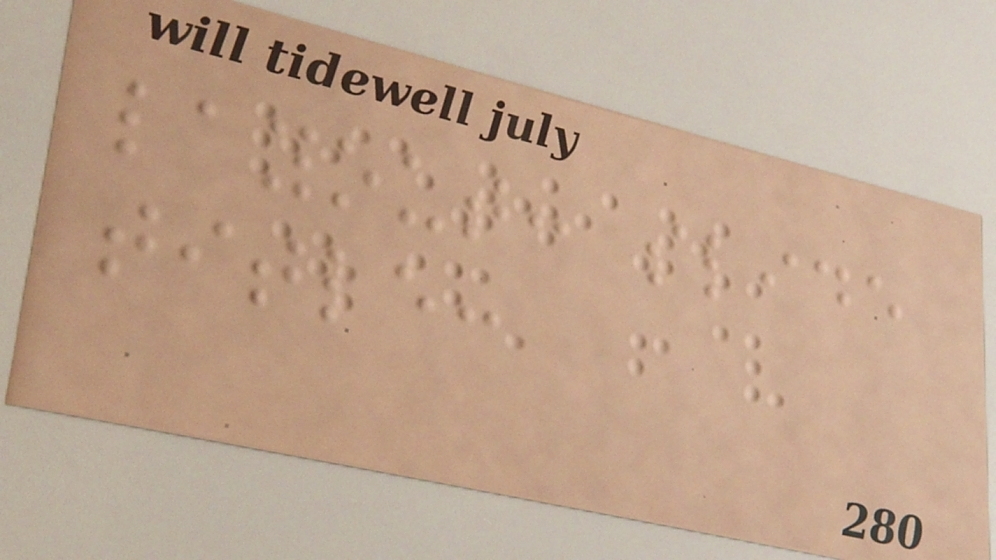layout: slide
title:
